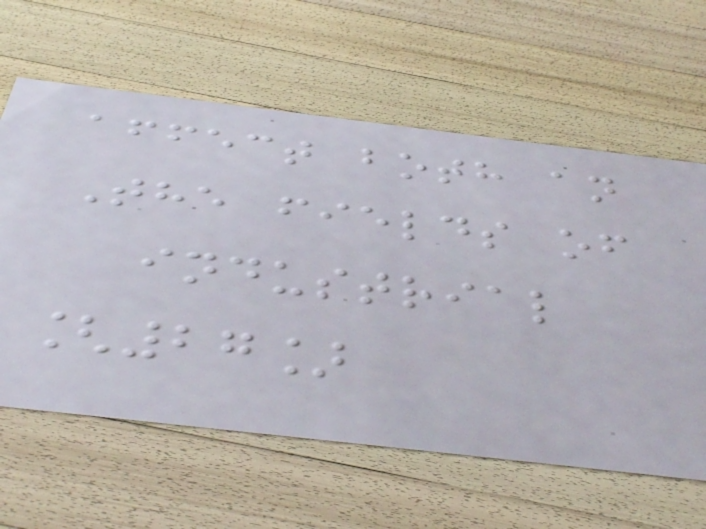affect both an
The fields of
industrial
[27]
